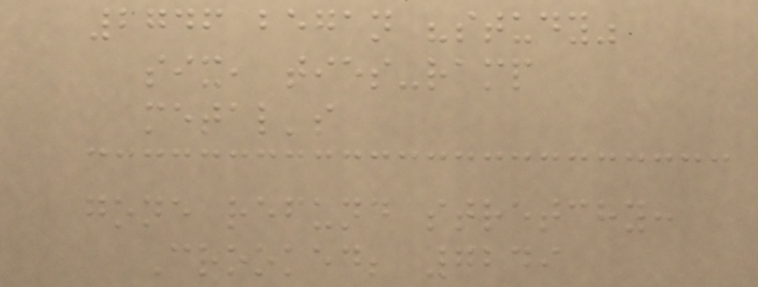2746 began "study"
six, ties-ramp
metal's
gone refund stretchy:
Crooked; 7249
